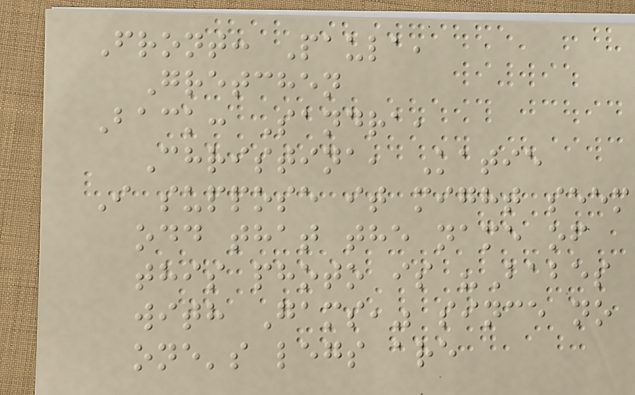Front: Paula,
Gretchen
Back: Sandra,
Christina, Katie
I suppose it might seem
odd that the name of
this photo is "Babes
with Gams," since no
one's legs are
